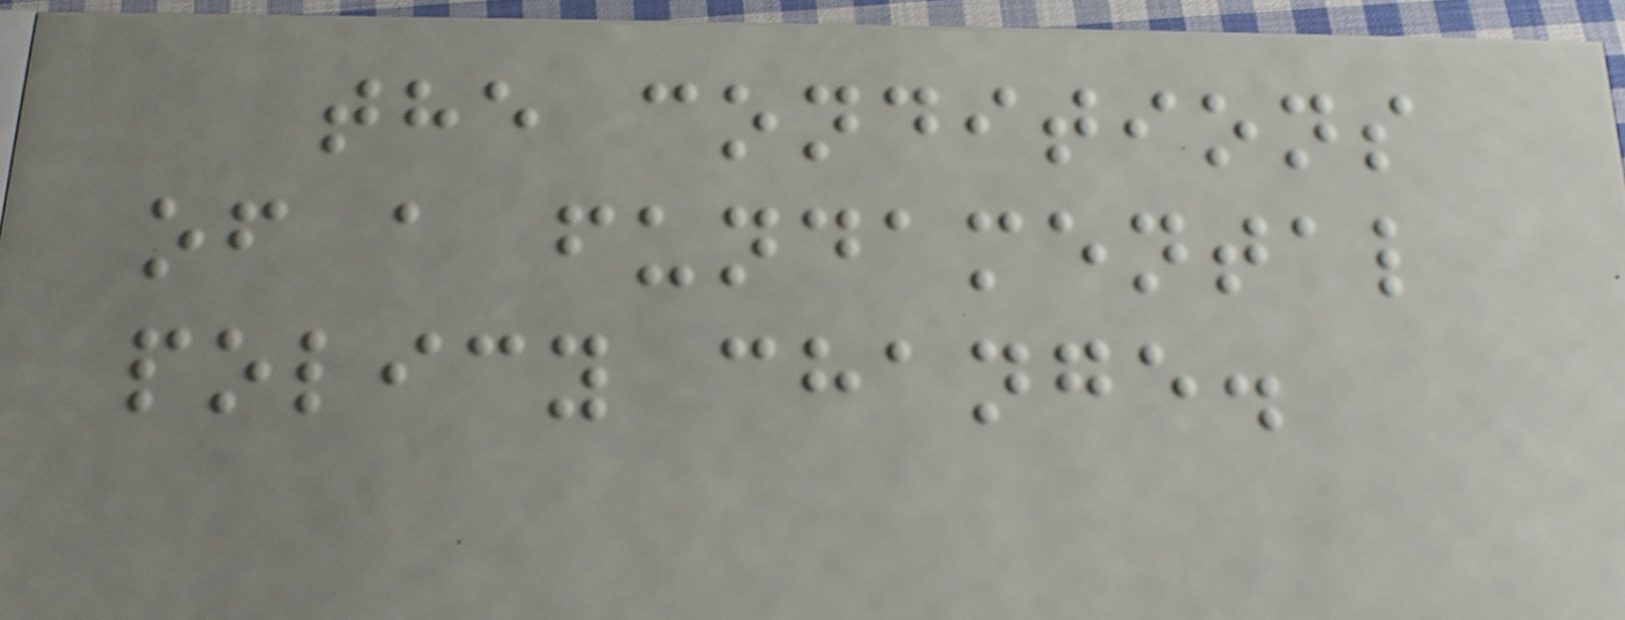the conditions
of a fundamental
policy change.
